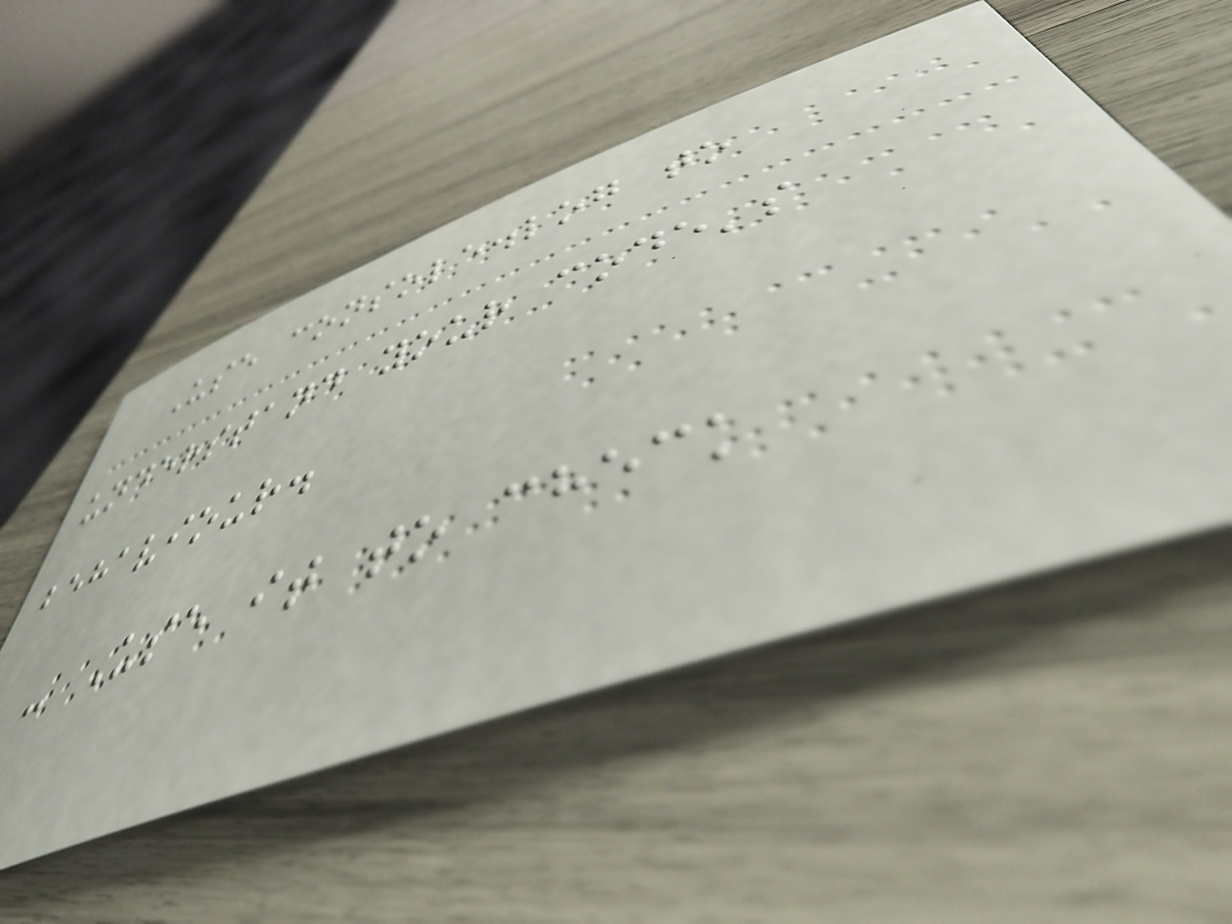Use console.log to
understand your code's
behaviour.
- Use it to check
